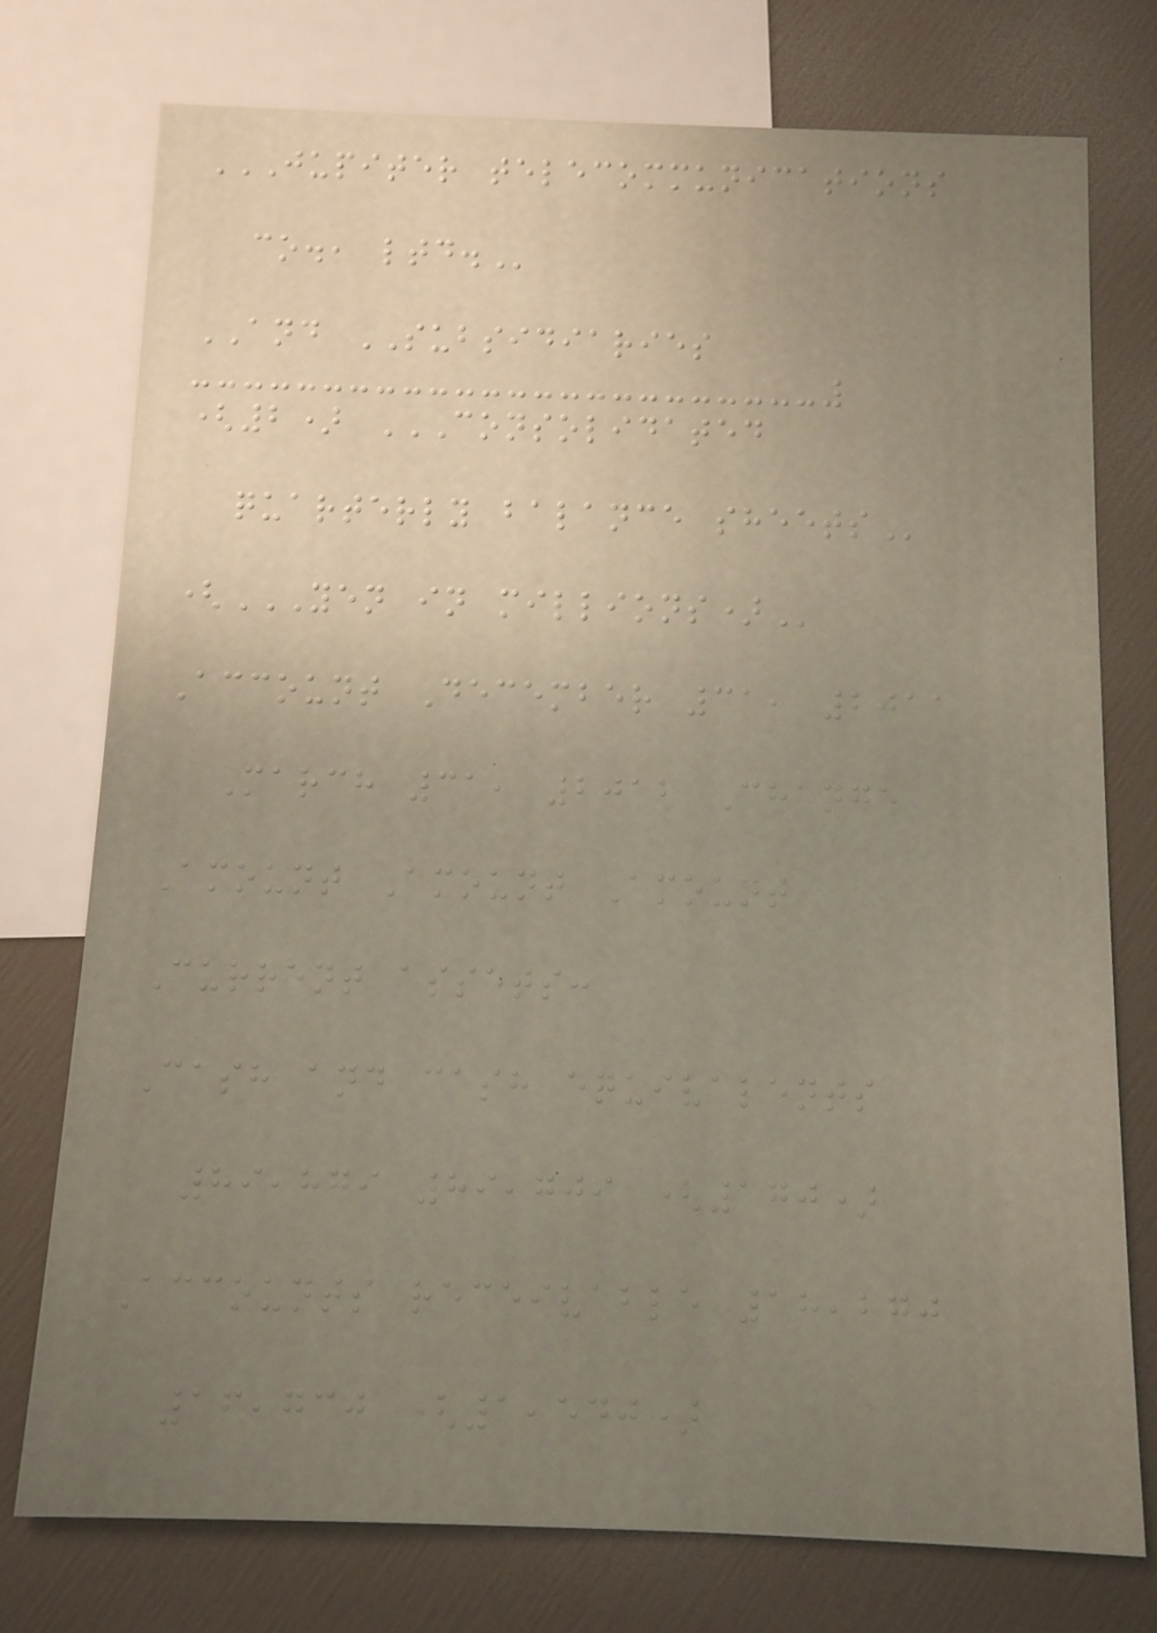JUPITER TELECOMMUNICATIONS
CO., LTD.
AND SUBSIDIARIES
(2) CONSOLIDATED
QUARTERLY BALANCE SHEETS
(YEN IN MILLIONS)
Account December 31, 2011
March 31, 2012 Change
Amount Amount Amount
Current assets:
Cash and cash equivalents
89,879 89,709 (170)
Accounts receivable 18,270
16,730 (1,540)
